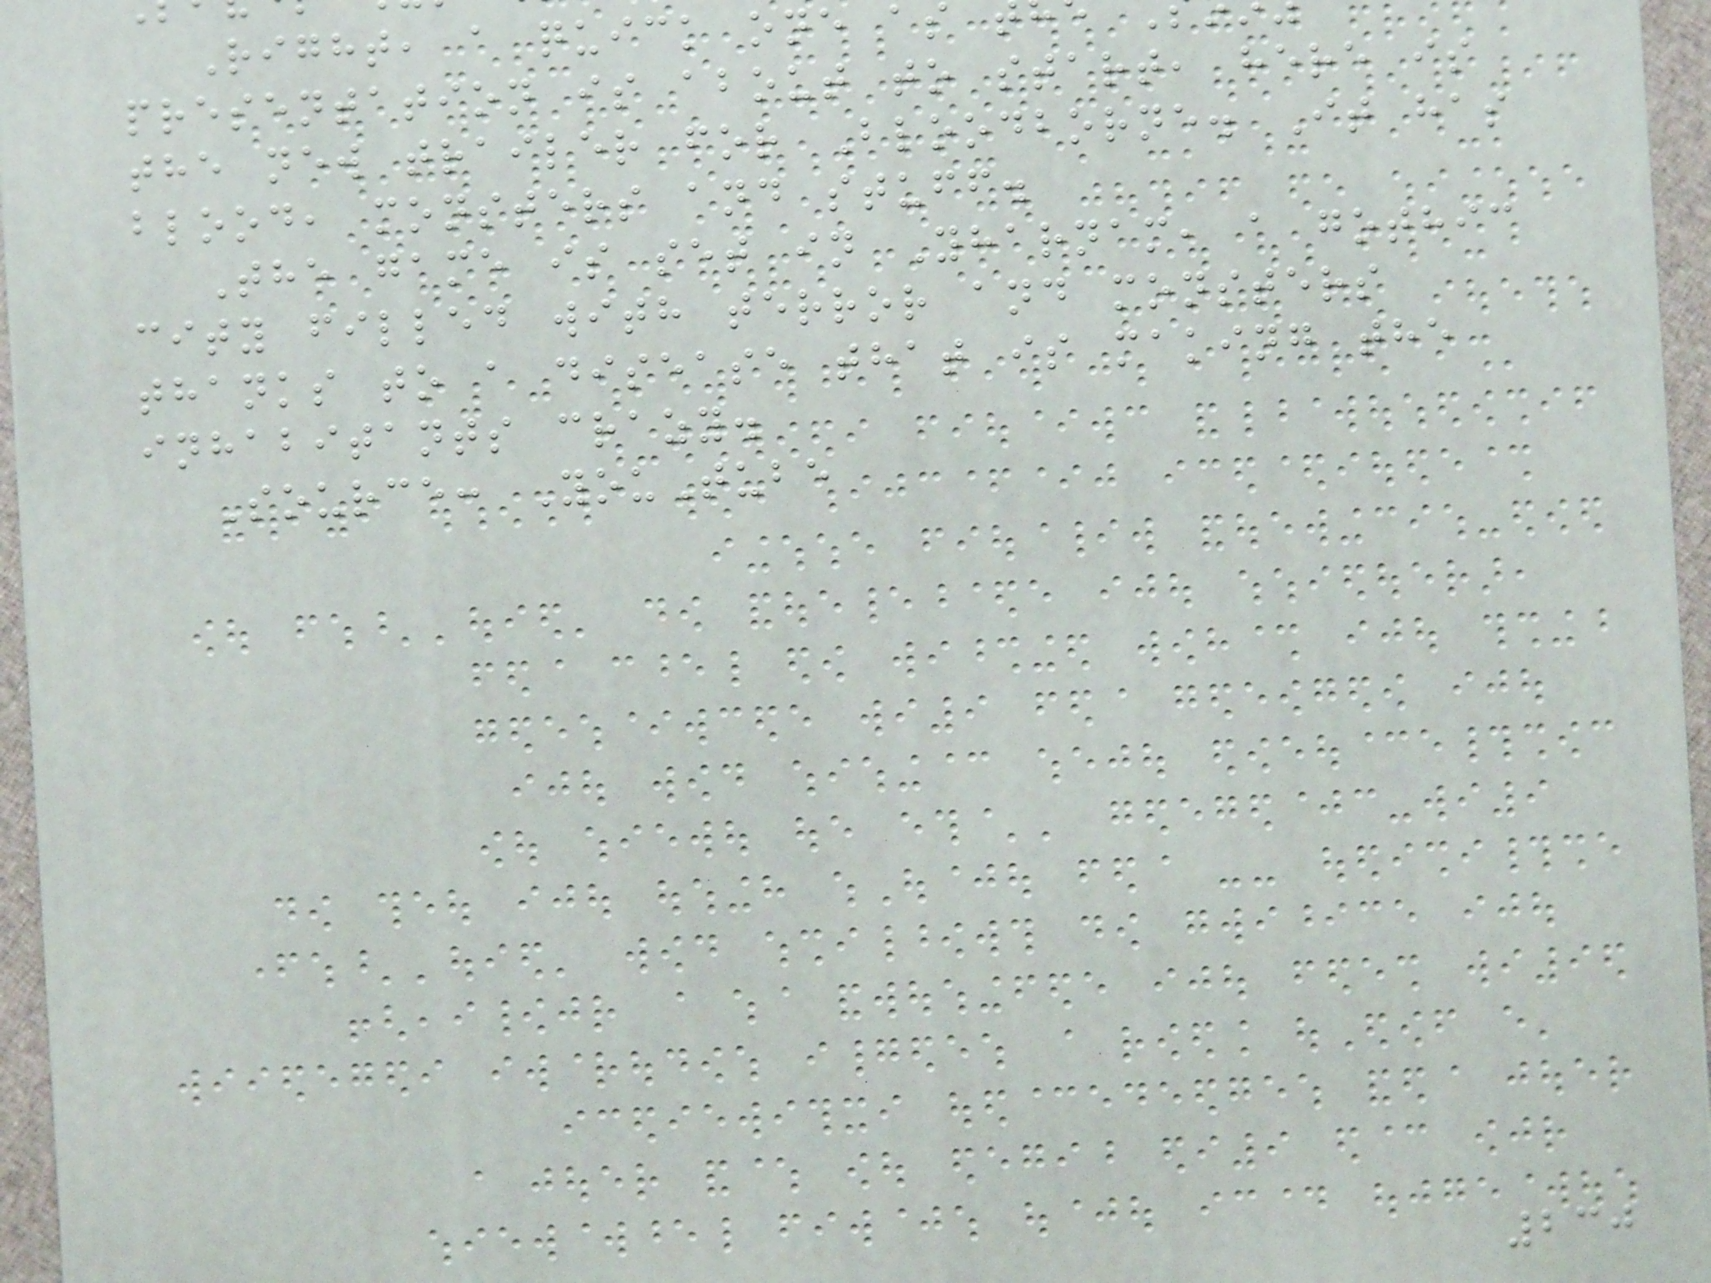Right, a quick one as
presentation is about to start, here is
the new trailer for Bloodborne. It has
blood, monsters and stuff.
The game is set in Yharnam, a gothic
city filled with terror and monsters
thanks to a disease that is making the
inhabitants crazy.
Source: YouTube
230
